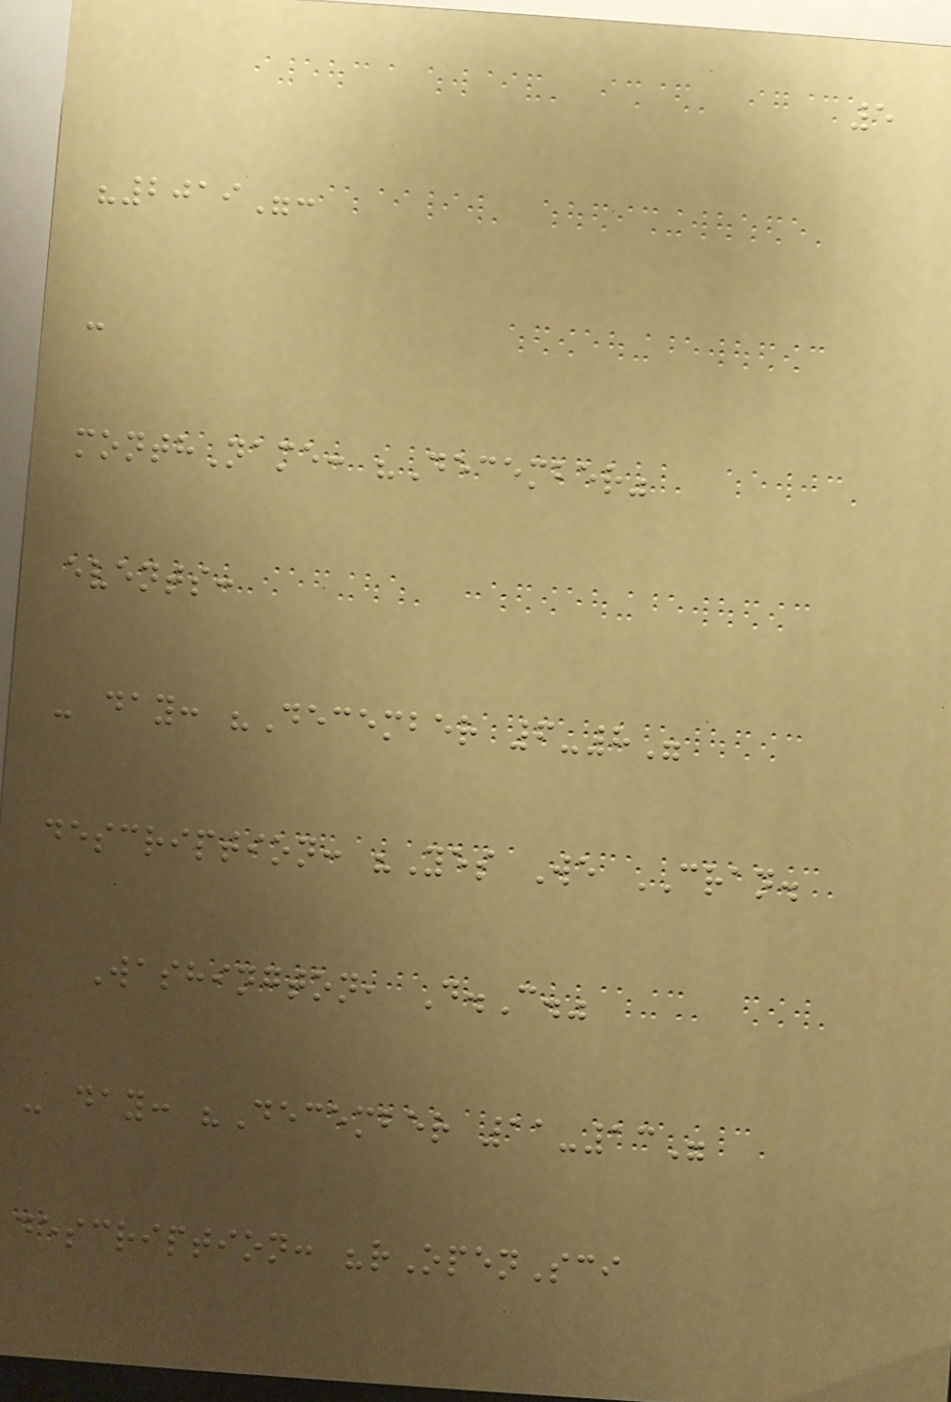5
"2019":
-
monthName: "December"
events:
- day: "December 6-8"
description: "Yes We CRAN.
Washington, D.C."
- day: "December 11-13"
description: "rOpenSci
